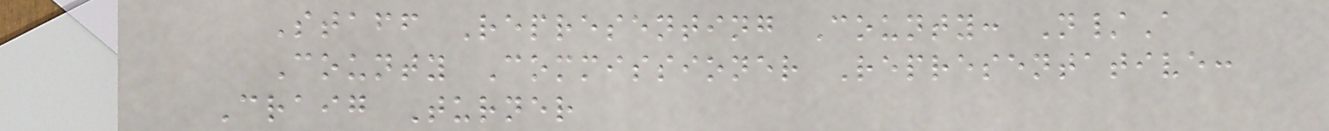Staff Representing County: N/A
County Commissioner Representative:
Craig Turner
